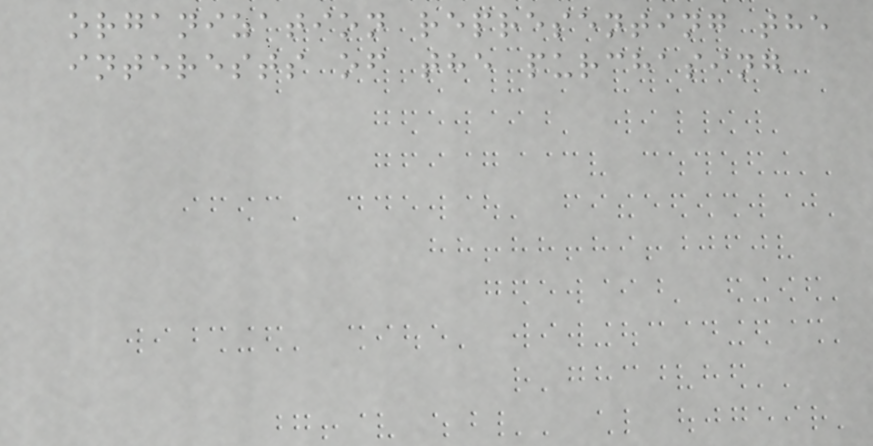organization representing the
interests of the purchasing
